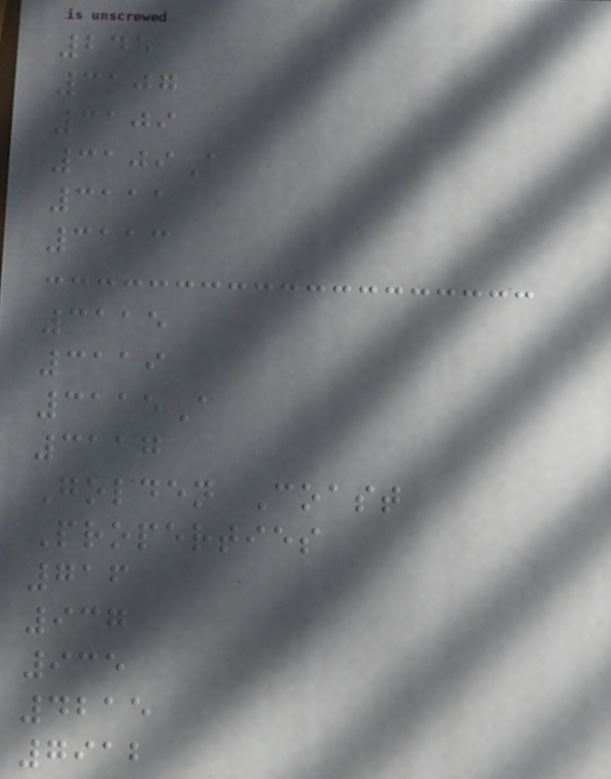245
3107
3109
3109A
3111
3113
3115
3119
3115A
3117
Golden Coast
Properties
716
937
935
4215
7912
